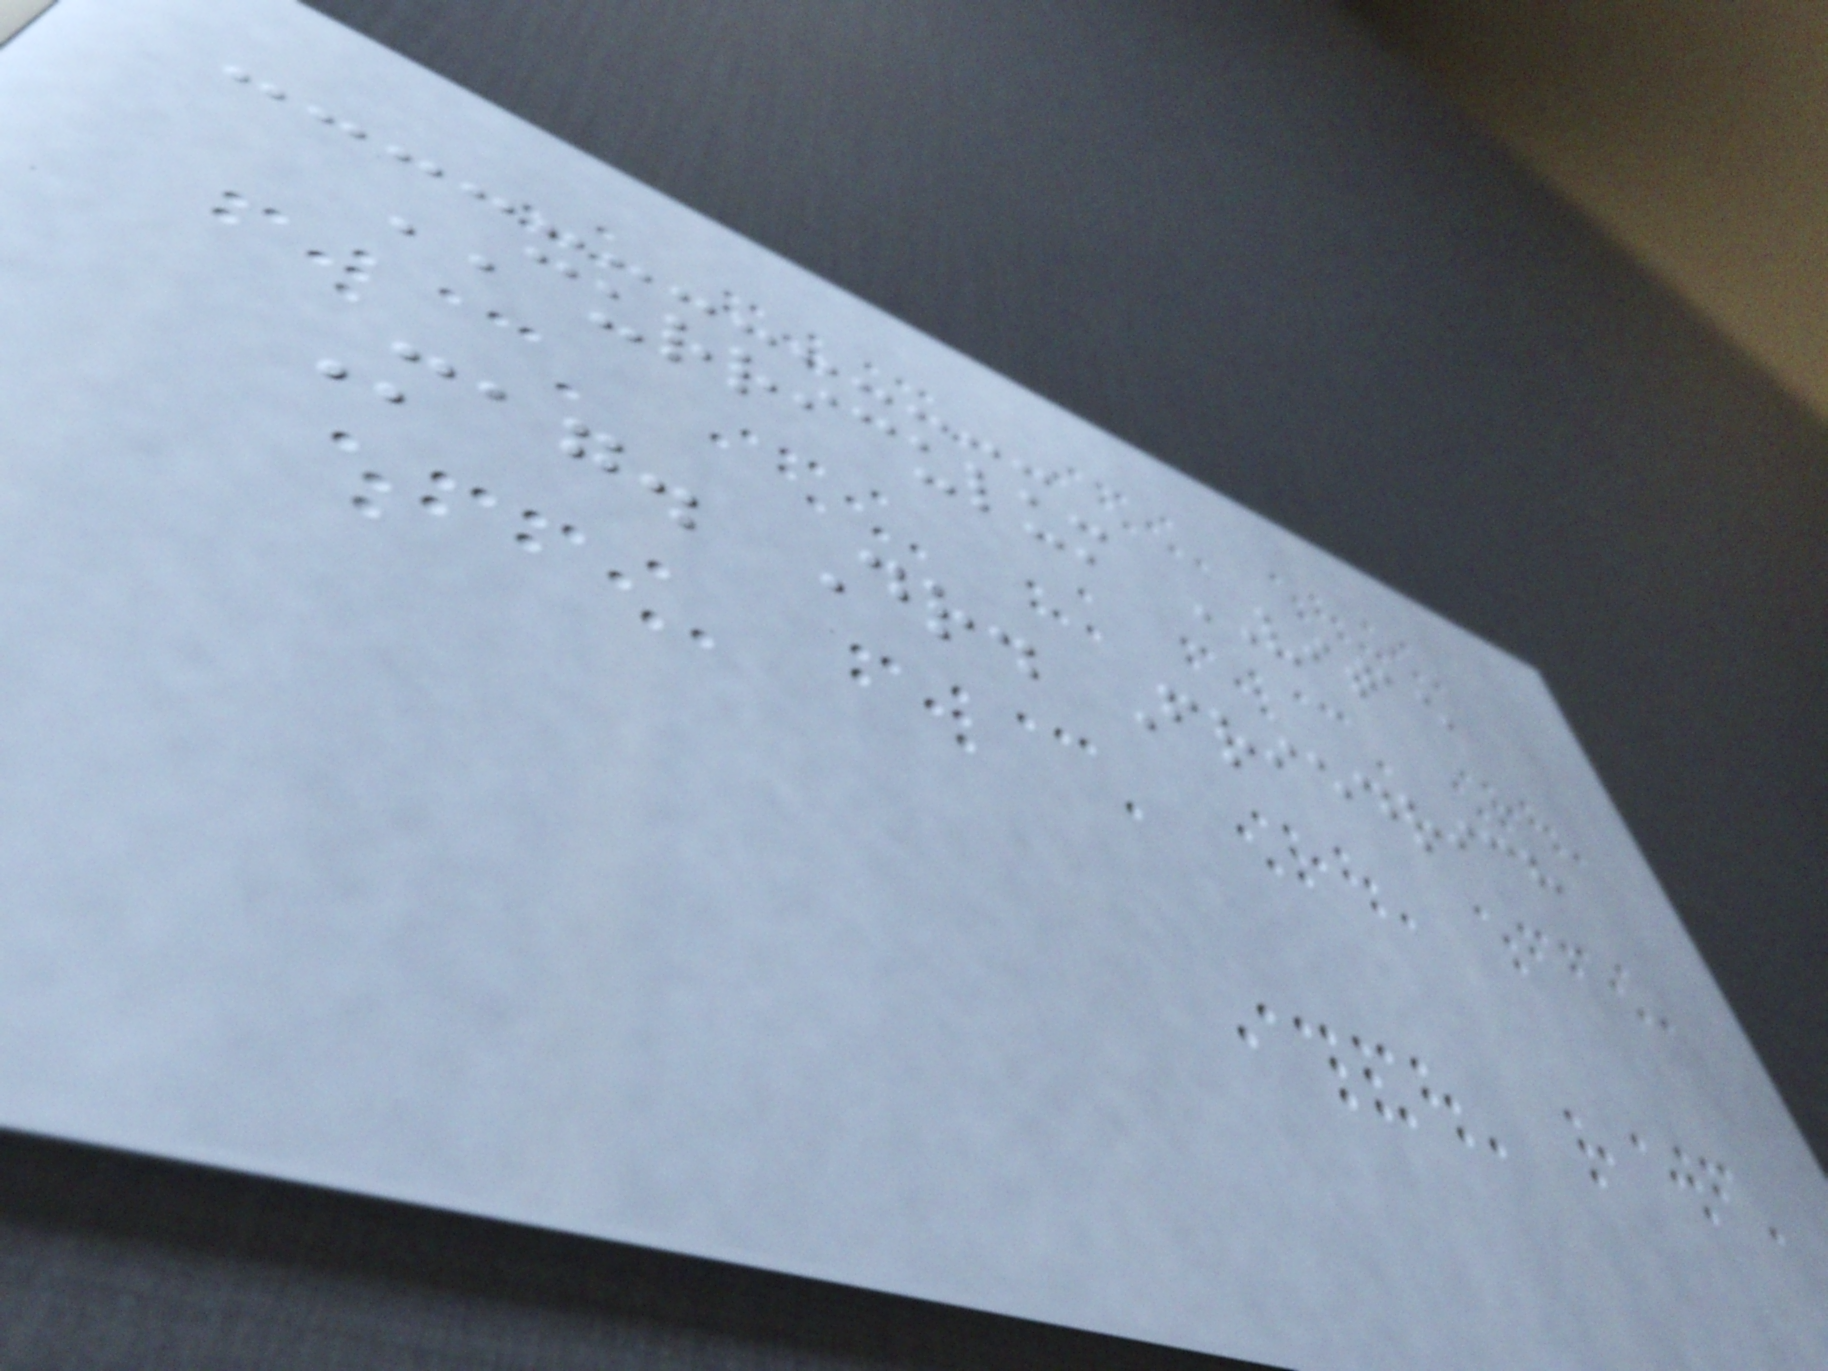CURRICULUM VITAE
Mag. Dr. Friedrich
